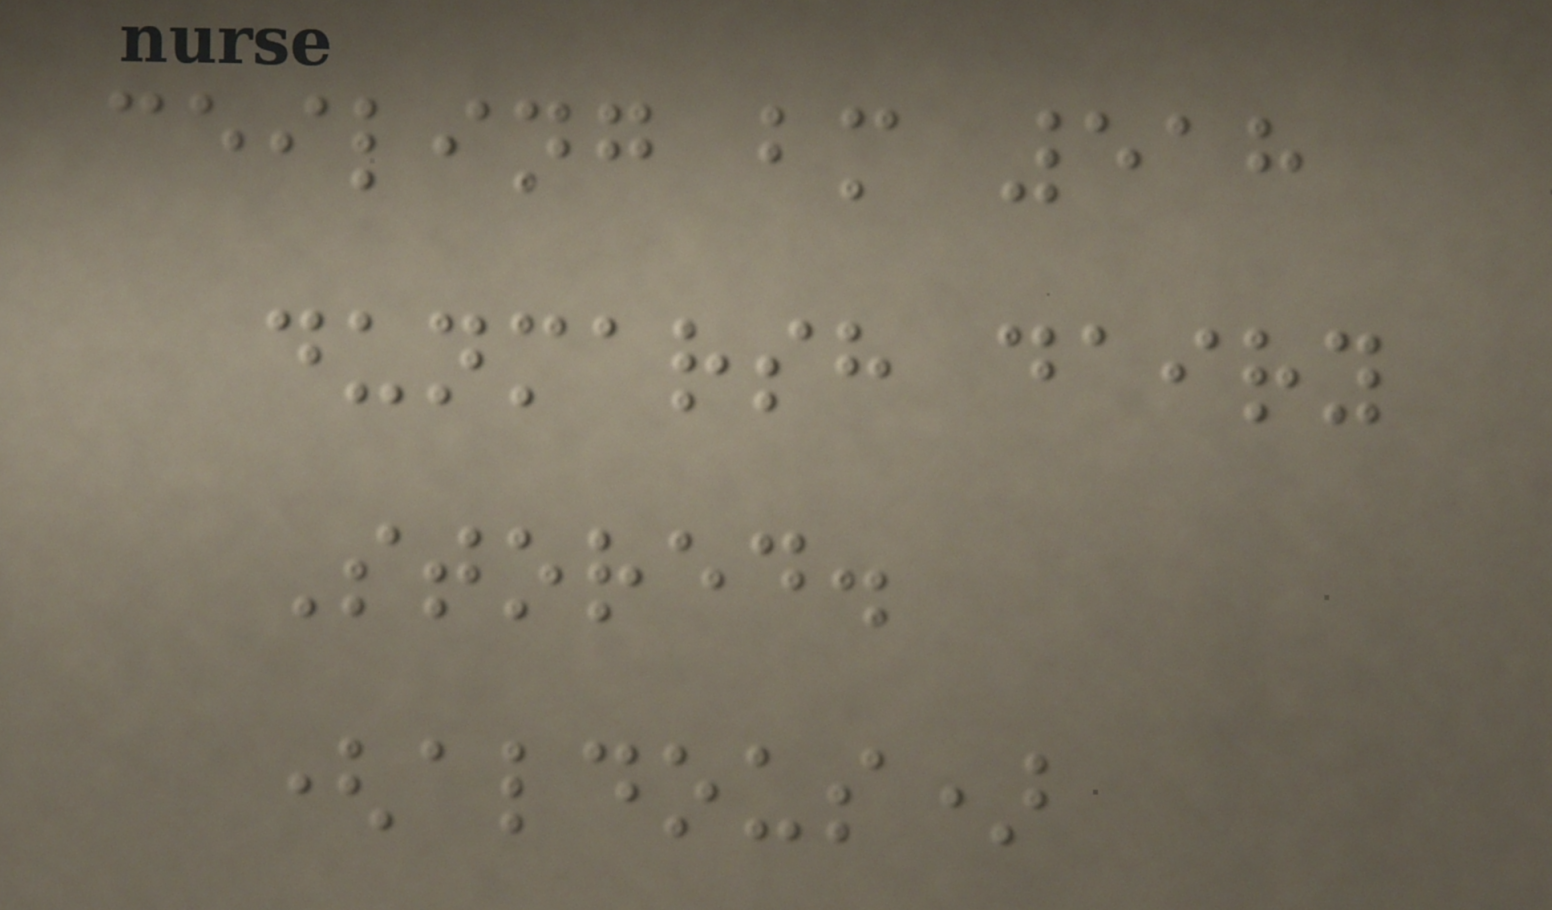ceiling bm 518
dunmarsh dairy
Stored.
(aldous)
